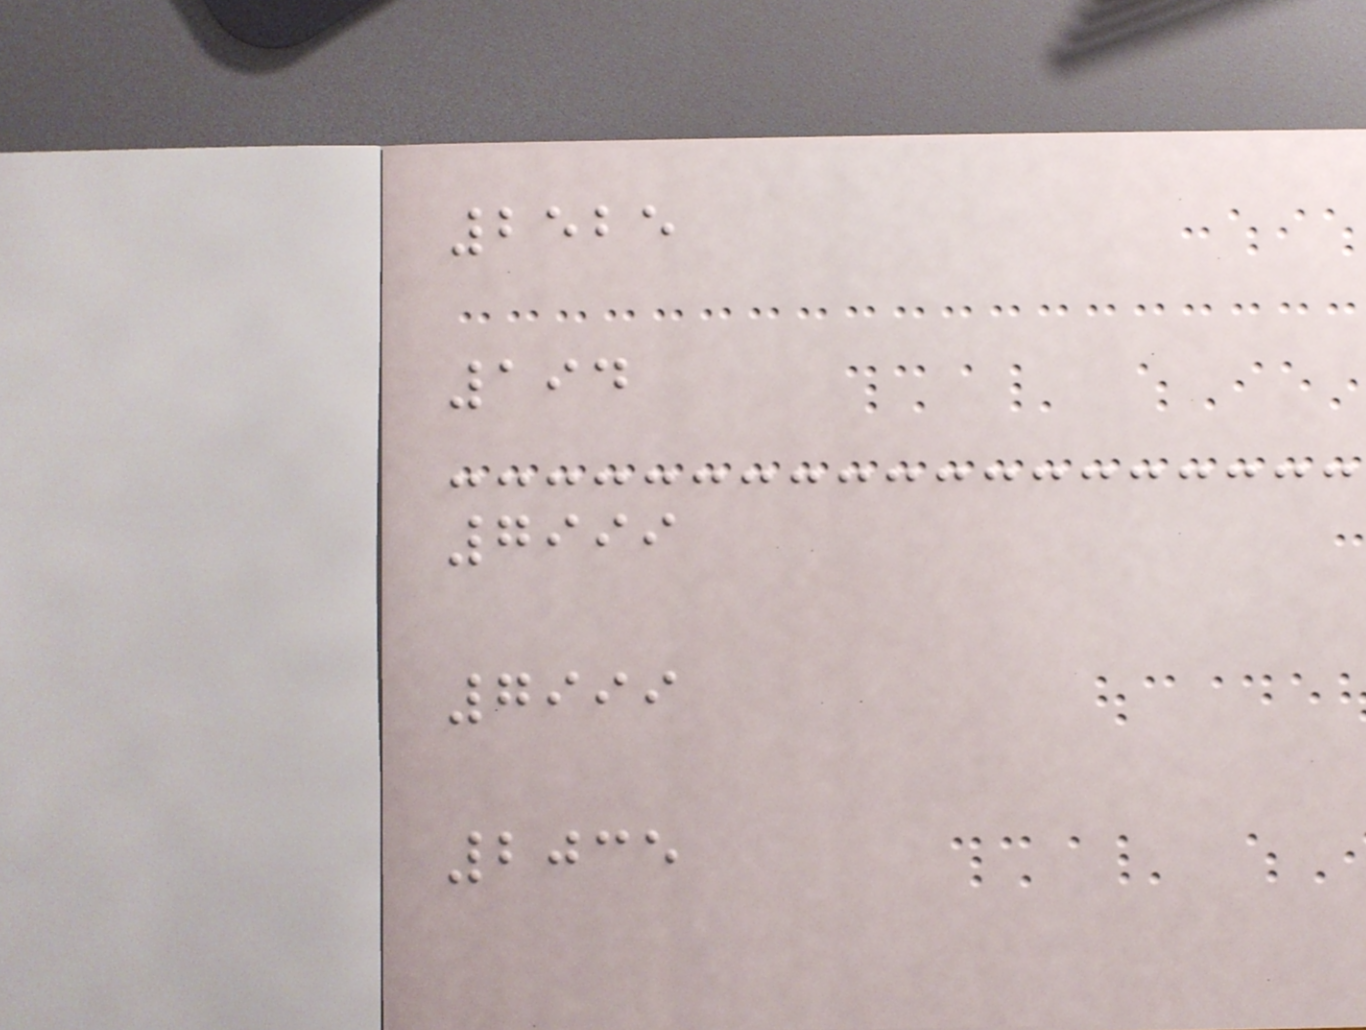2525
194
7999
7999
2035
